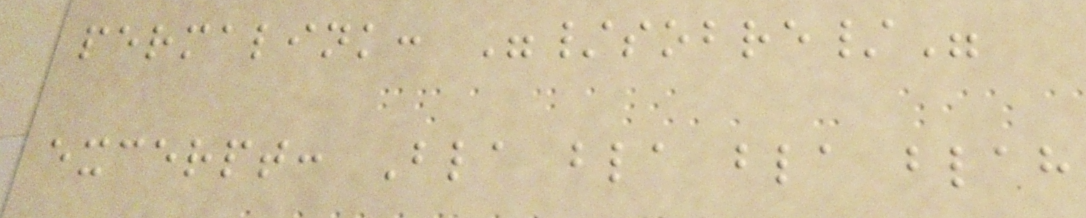permalink: "/sobre/"
excerpt: Bla bla bla blah
